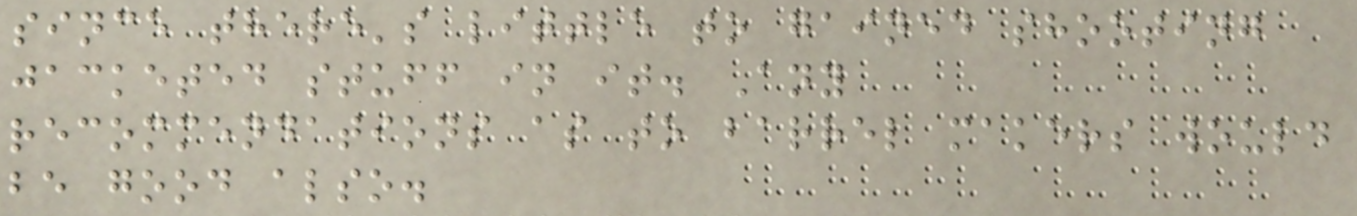since there's little to gained shooting
jacketed stuff in it. Any
recommendations as to barrel makers would
be good also.
